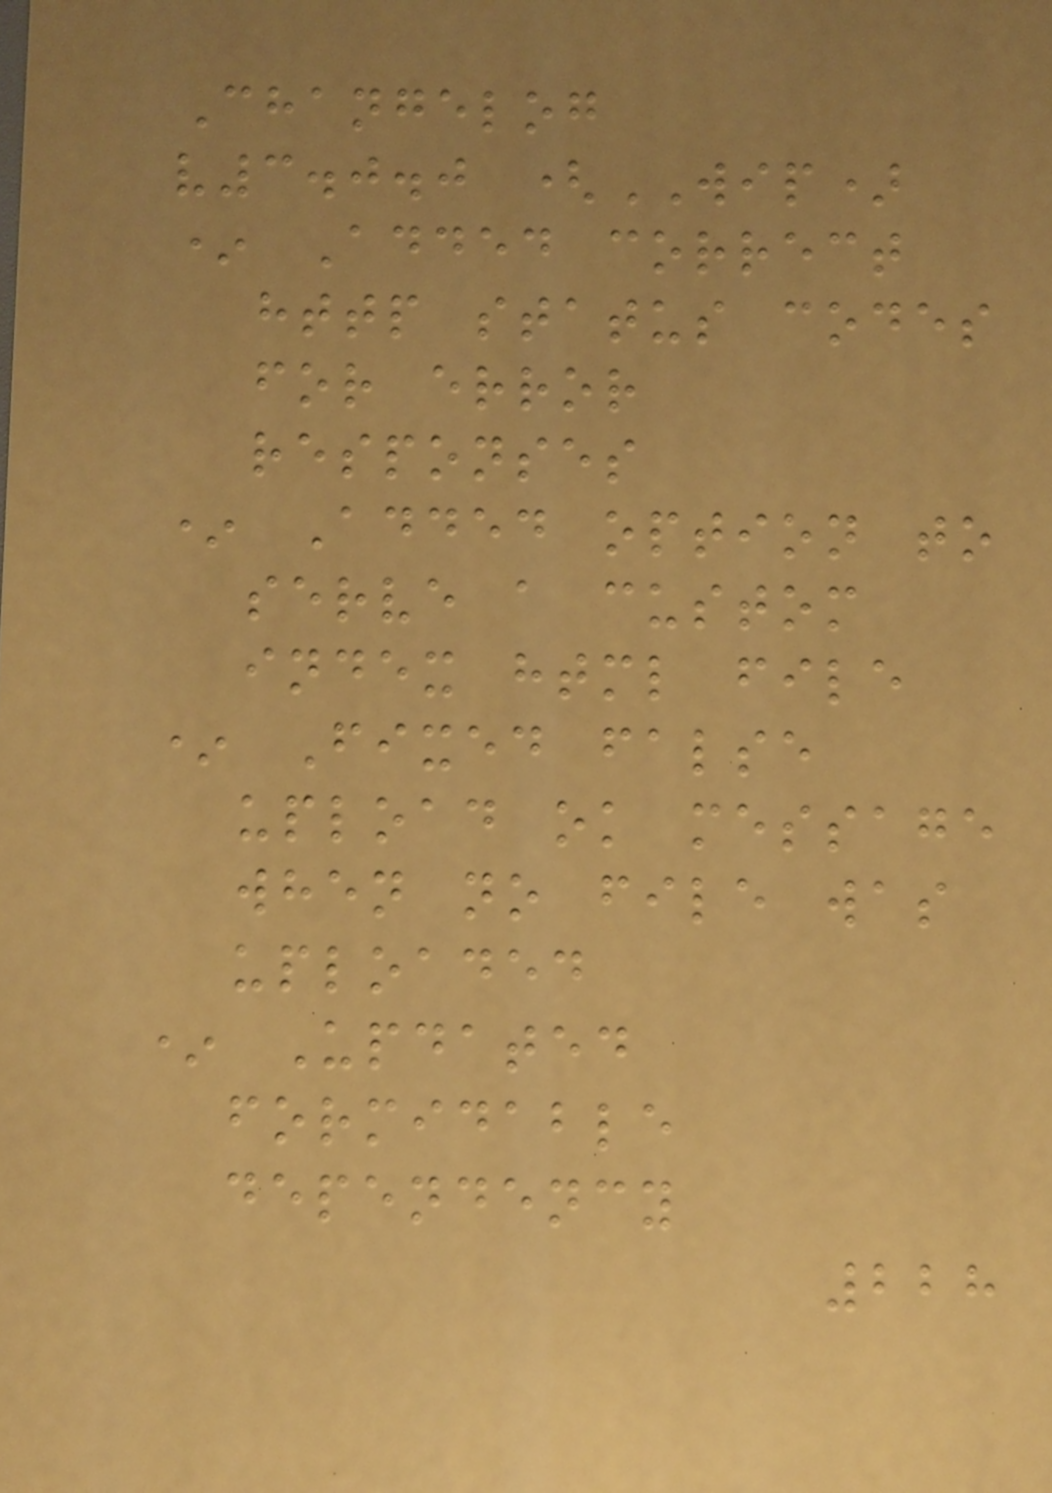Changelog
v3.0.0 (WIP)
* Added correct
http status codes
for error
responses
* Added option to
serve a custom
index html file
* Fixed false
upload ok message
when no file was
uploaded
* Updated
formidable
dependency
228
